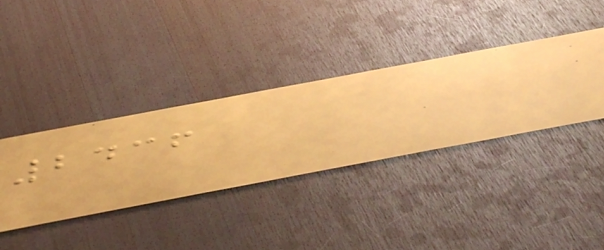2436
